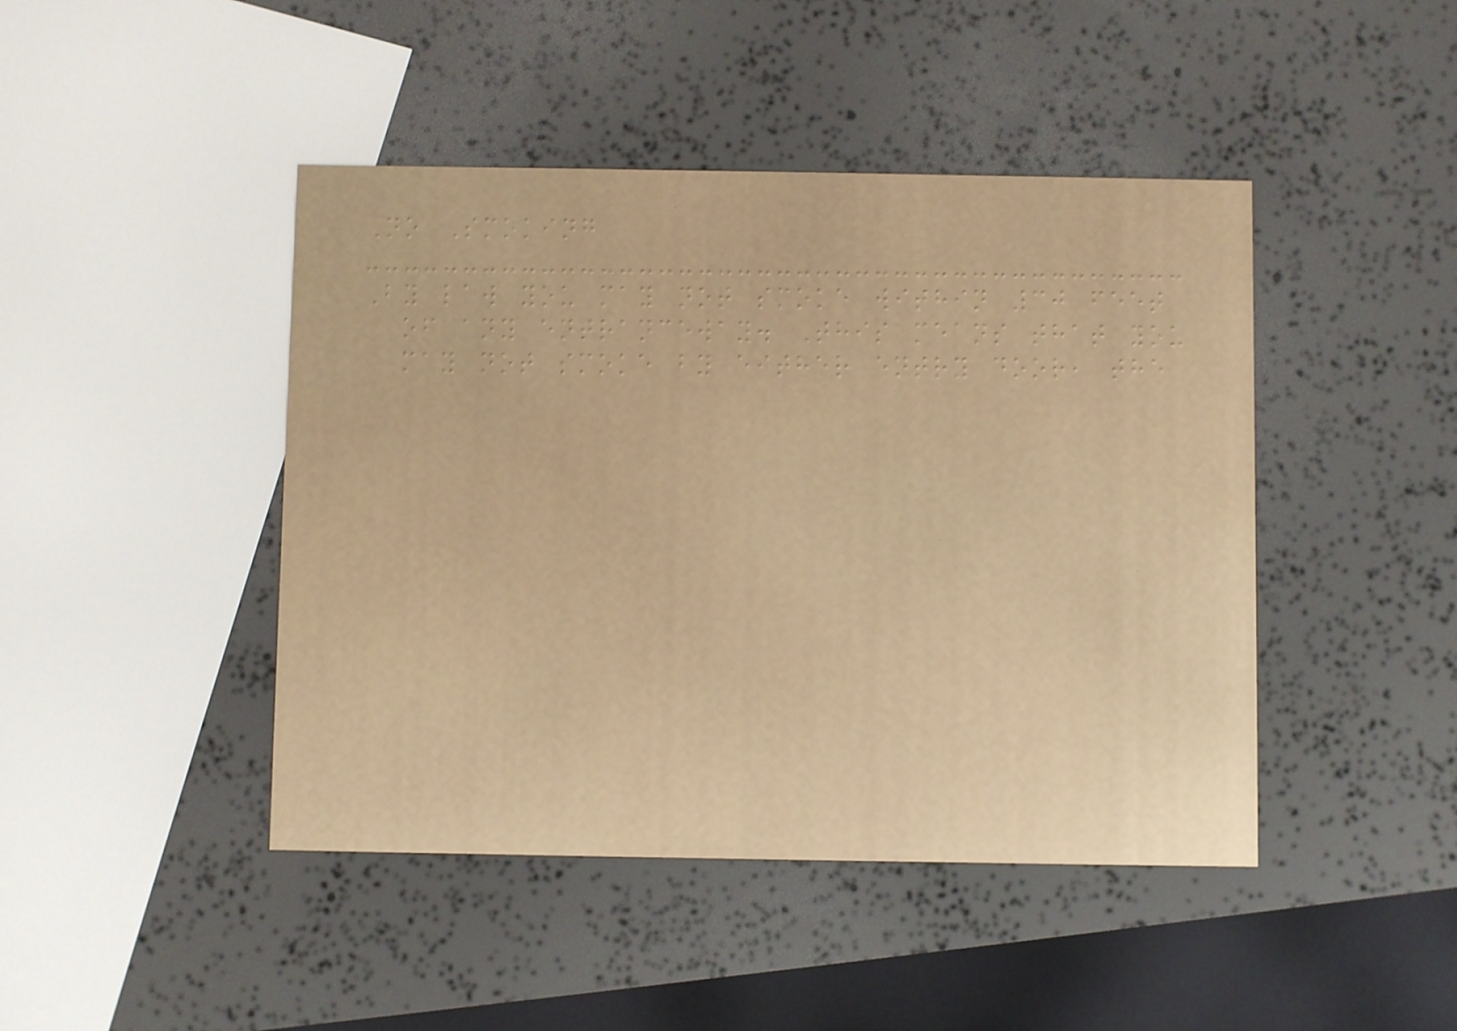No Smoking
By law you may not smoke within 30 feet
of any entranceway. This means that you
may not smoke by either entry door, the
